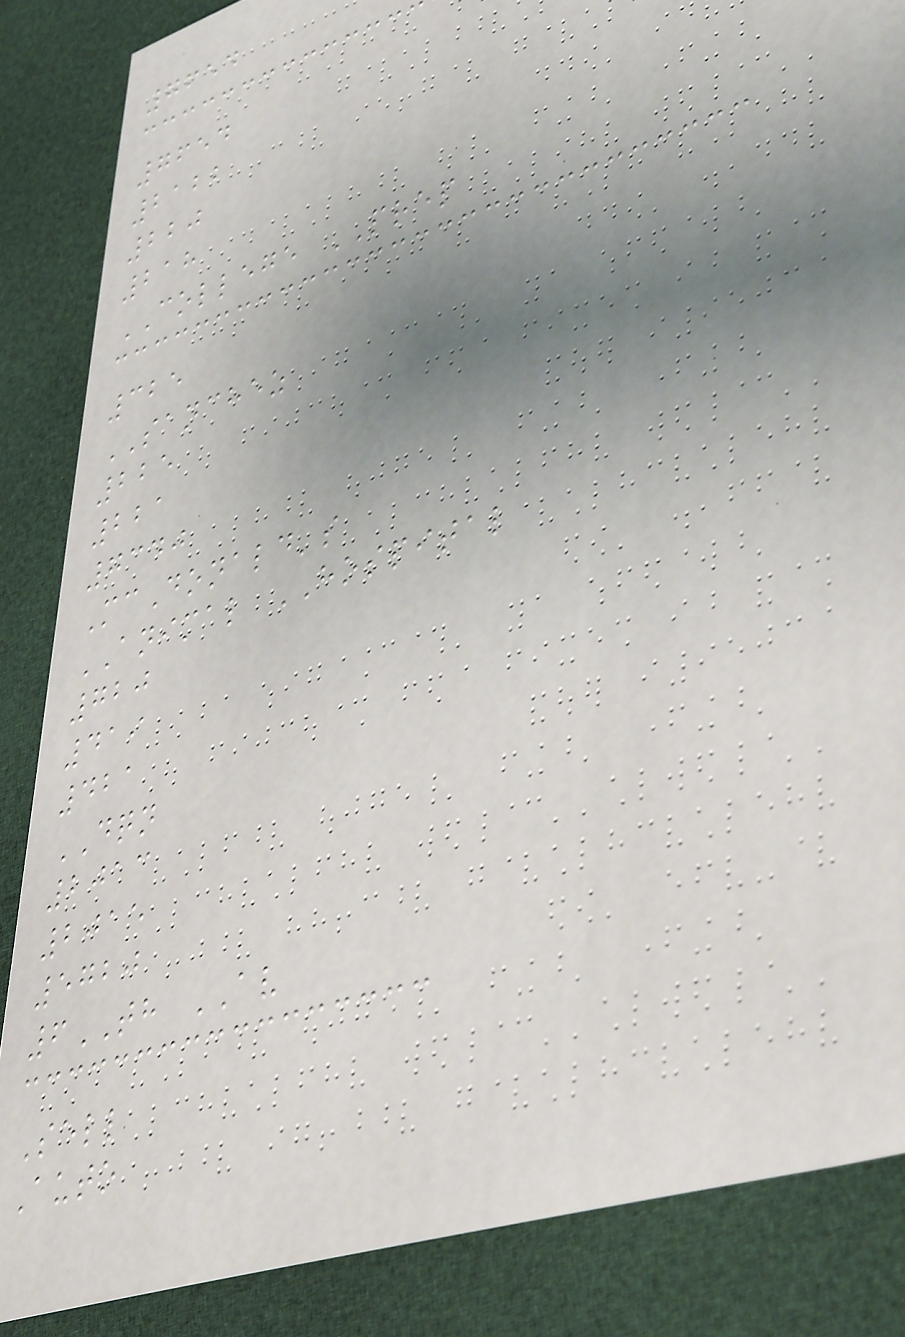7654
7654
2122
220
218
COLLEGE PREP
325
SANCHEZ
225
221
7340
McDonald's
ANIMAL HOSPITAL
720
419
421
DQN
2013
2015
5720
6TH AV
Sell
Auto
